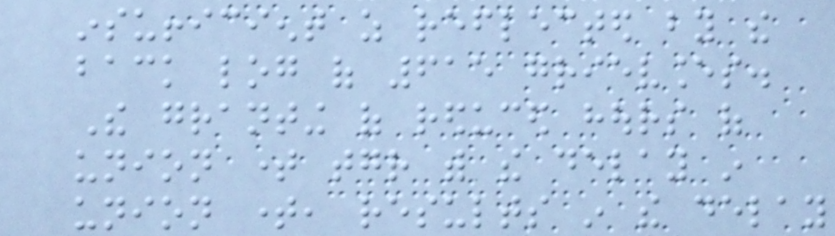insufficient as reflected by the
back log of 615 grievances.
The granting of reduced hours of
union time together with the delay in
union time, results in the delay
